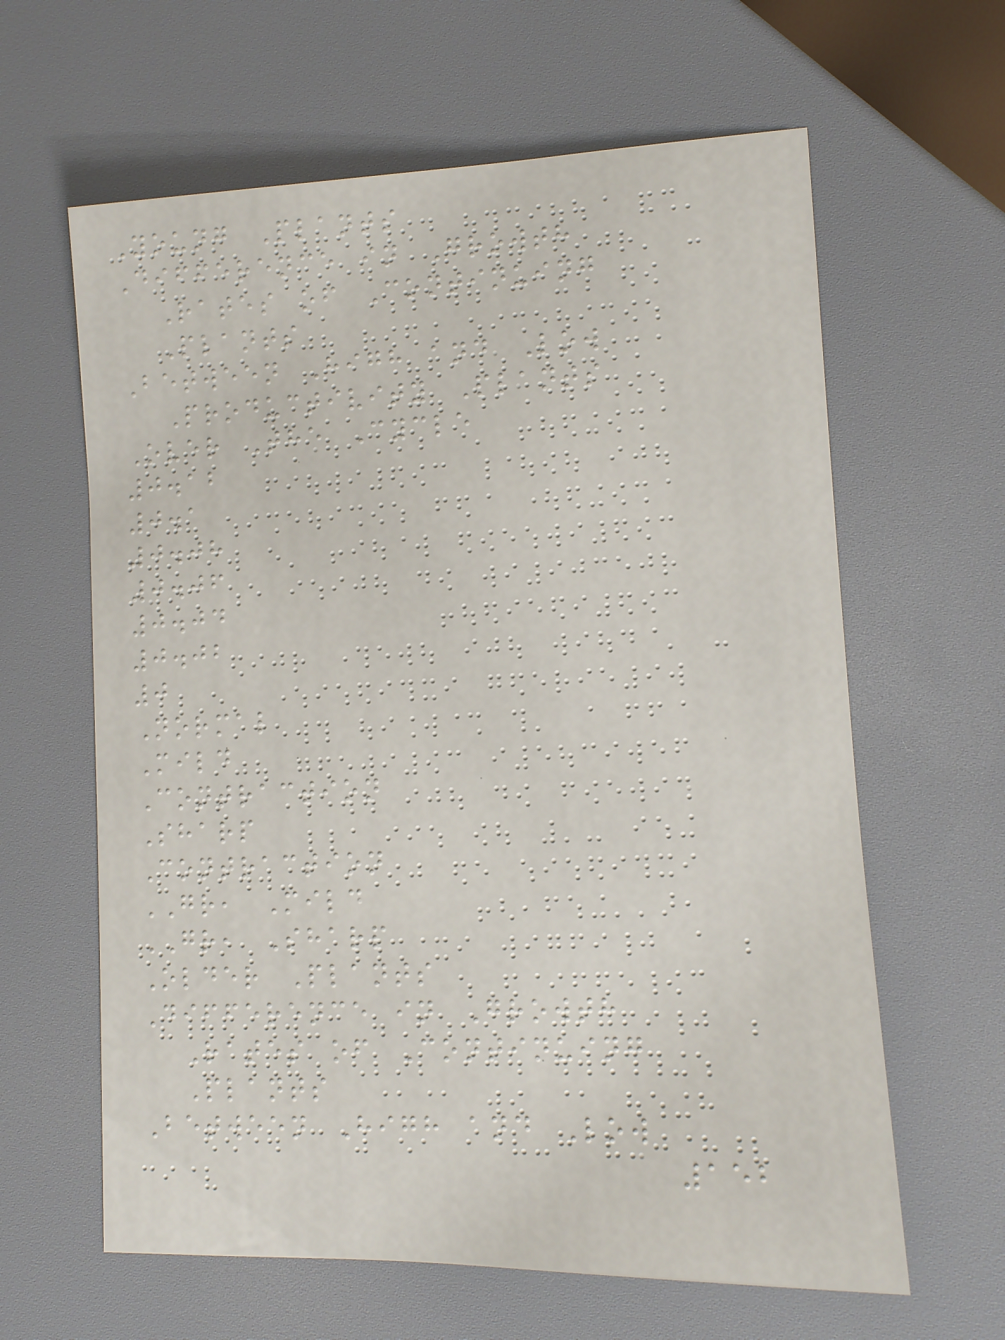Young Plants
Difference in Growth
Rates of Continuing
Plants
Between High and Low
Productivity Plants
Over The Cycle
0.12
0.1
0.08
0.06
0.04
0.02
0
Normal
Mild
Contraction
Sharp
Contraction
GR, Mild
GR, Sharp
Older Plants
Difference in Growth
Rates of Continuing
Plants
Between High and Low
152
